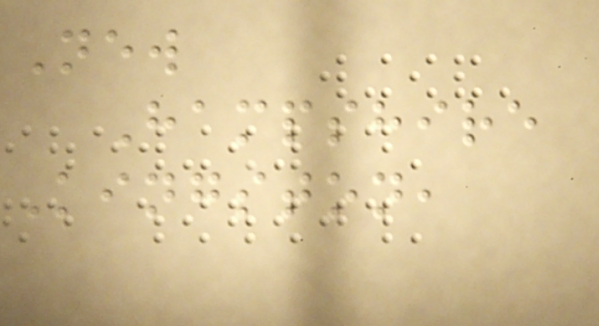New
Hampshire
Kingston,
